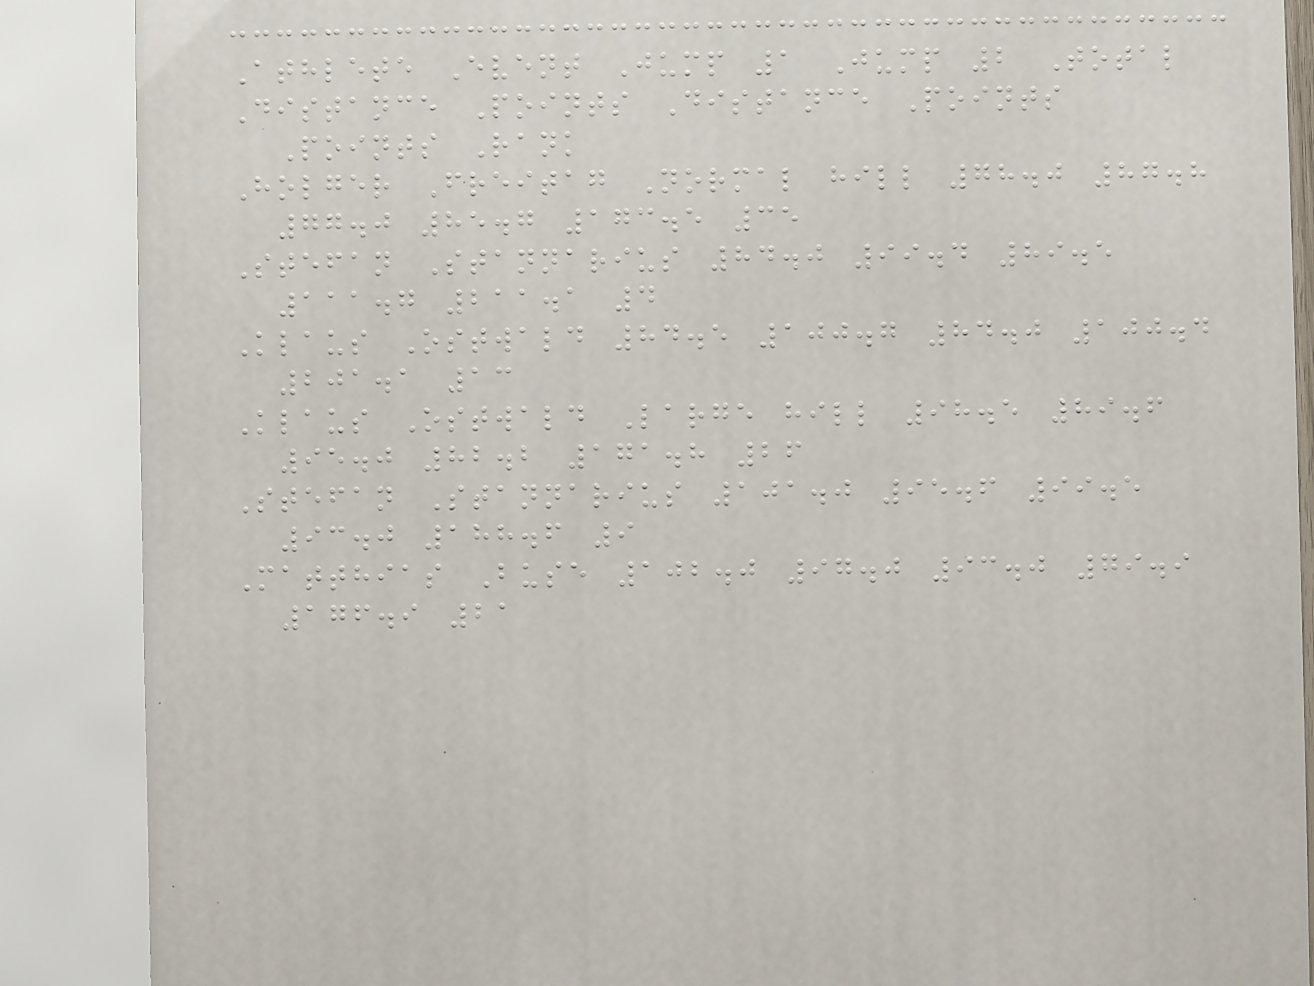Athlete Event Jump 1 Jump 2 Total
Distance Points Distance Points
Points Rank
Holger Freitag Normal hill 78.0 87.8
77.0 85.7 173.5 35
Stefan Stannarius 84.0 99.4 89.5
111.7 211.1 4
Klaus Ostwald 84.5 100.7 84.0 100.4
201.1 13
Klaus Ostwald Large hill 98.5 89.6
95.0 82.2 171.8 26
Stefan Stannarius 101.0 95.6 99.5
93.0 188.6 9
Matthias Buse 102.0 97.0 93.0 79.9
176.9 21
